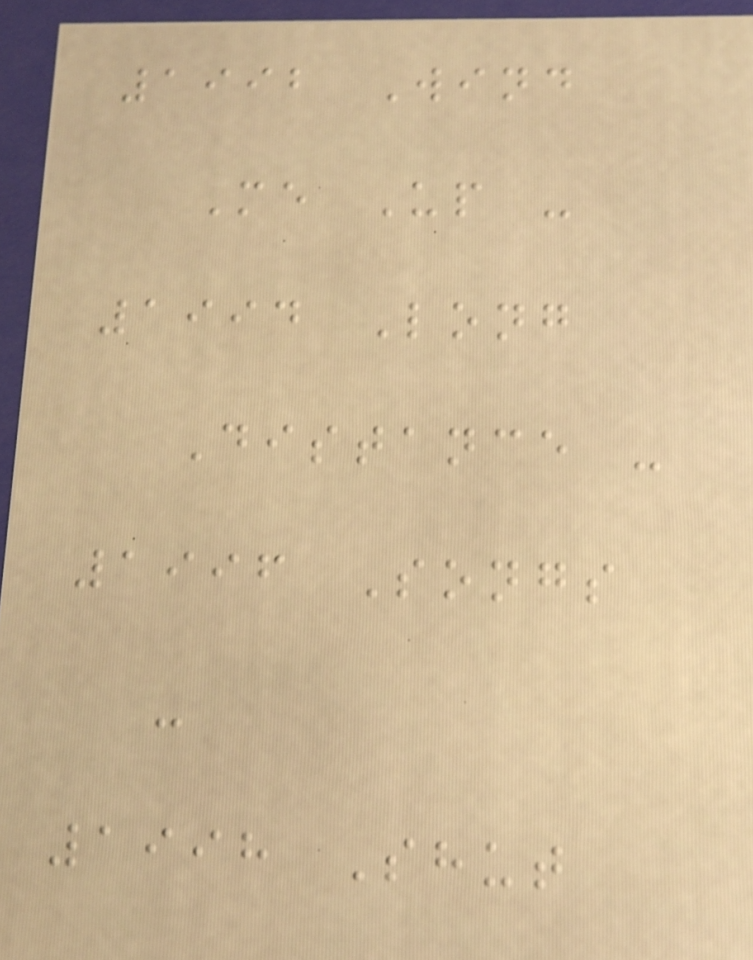1992 Wind
Me Up -
1994 Long
Distance -
1996 Songs
-
1998 Shut
